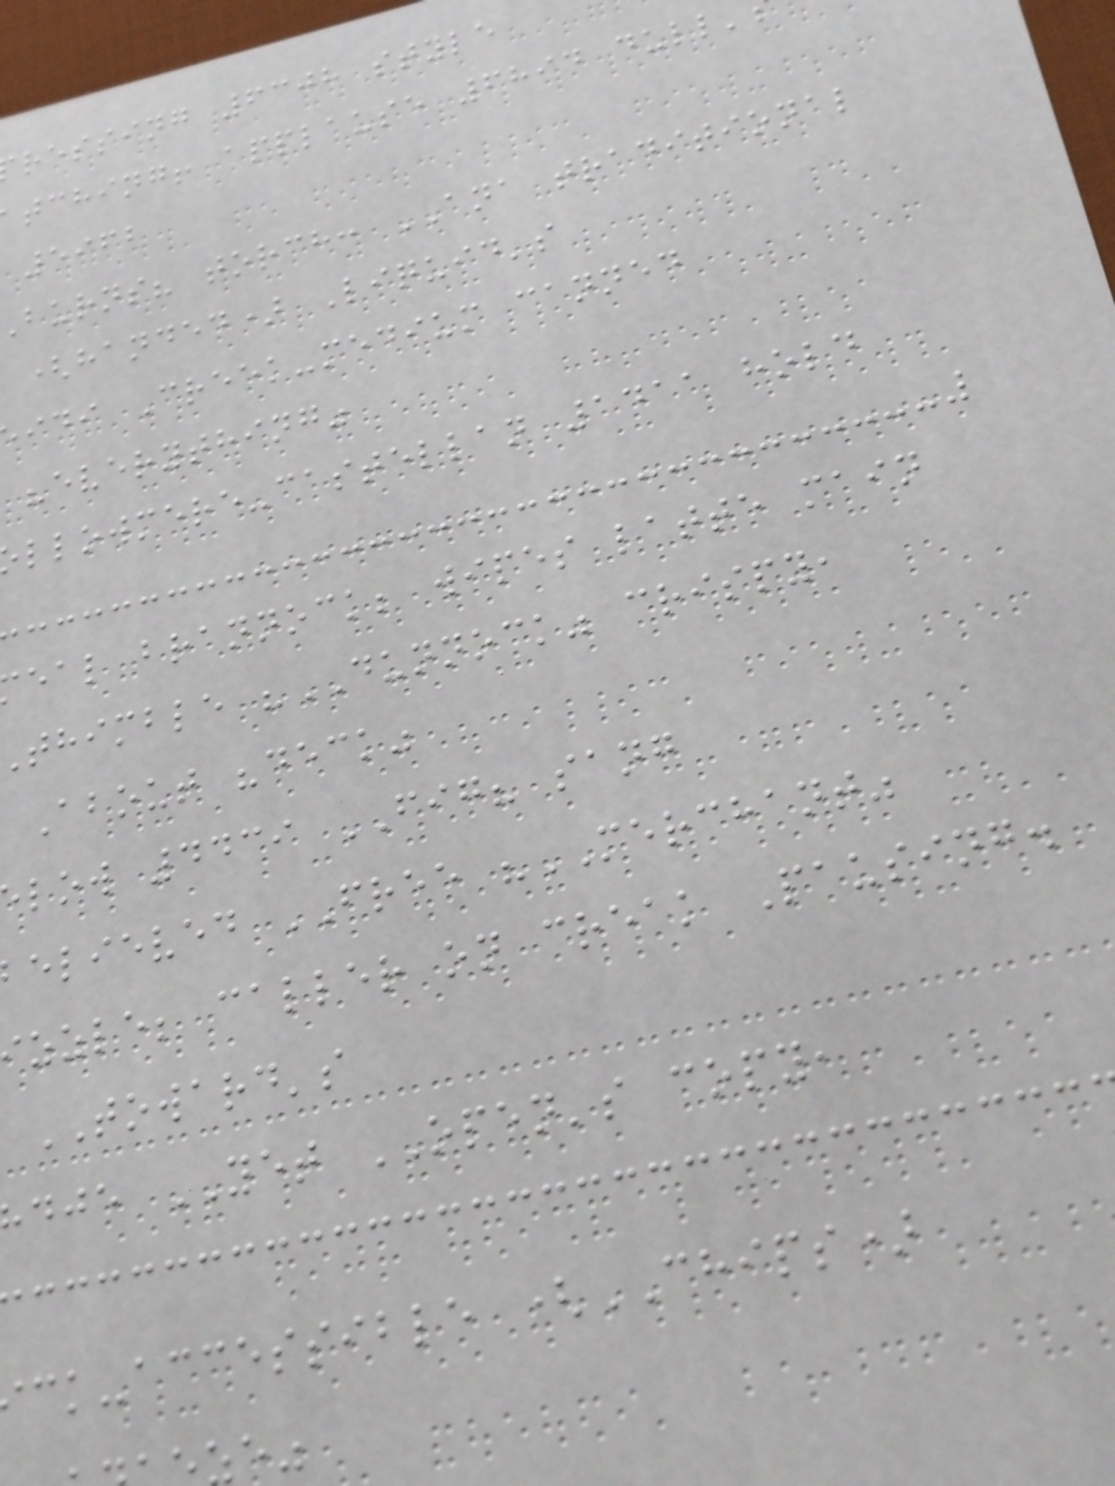ressing 6308 style
tching! applause 6894 dull'
5962
burns? torch: ANA traditional
(handed) Liquid's
idi Creek-medium canned
"everything"
llowmere-castellan 1411 hold
eal brannock; wipes latte main
thimble "DUNNOCK" crispy,
About "deck"
low 4439 FIG? sang
elieved FREE "MERCHANT"
zzle; caller on creak Pausing.
TOWARD's
dje YET OPEN's copy,
ck-accessible (CHIPS)
